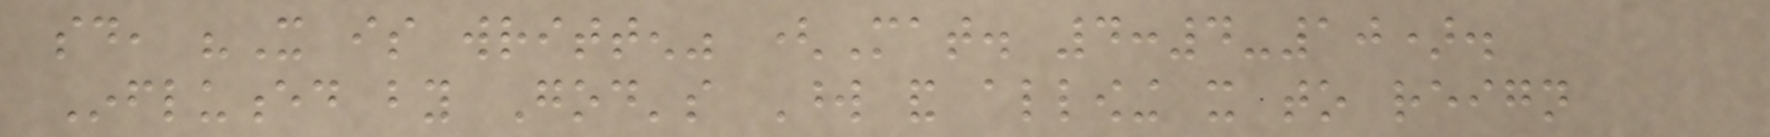said, "It is written" (Mat. 4:4-10).
Influenced by God's Word and allowing it to reign
